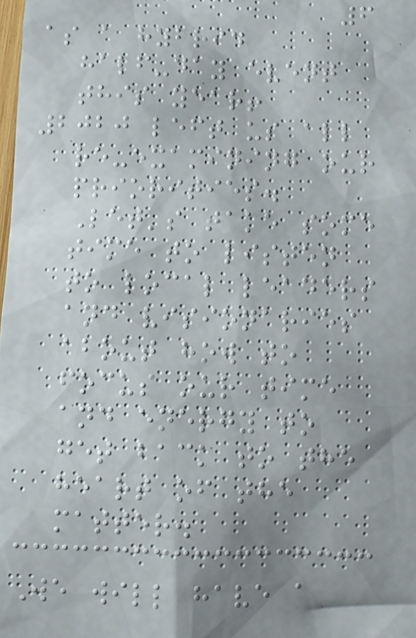6
as a hybrid
half-day event
this year!
2020 left us all
re-examining our
priorities.
Let's take some
time to listen
to local leaders
and visionaries
about how to
focus our time
and energy to
get back to the
heart of the
matter.
We will have a
